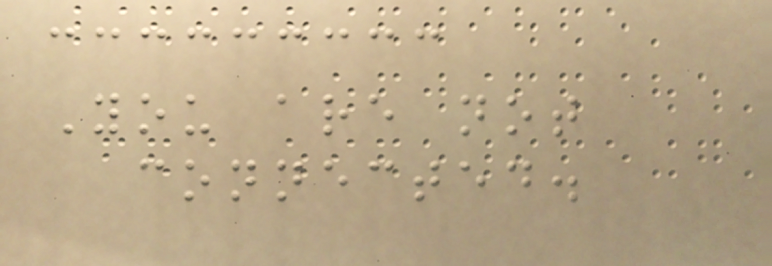You are not
connected.
